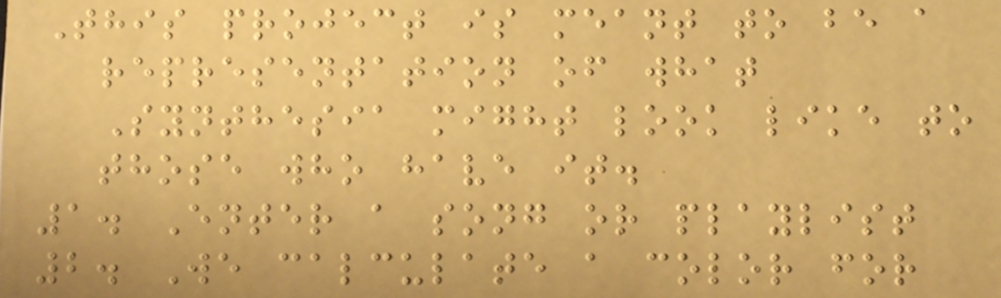This project is meant to be a
representation of what
Synthesia might look like to
those who have it.
1. Enter a song or playlist
2. We calculate a color for
